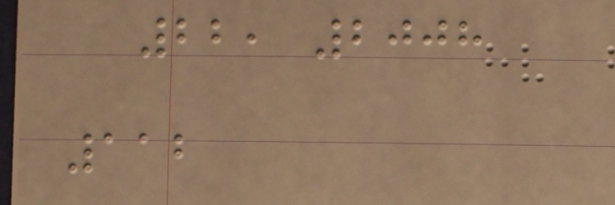22, 2008
112
